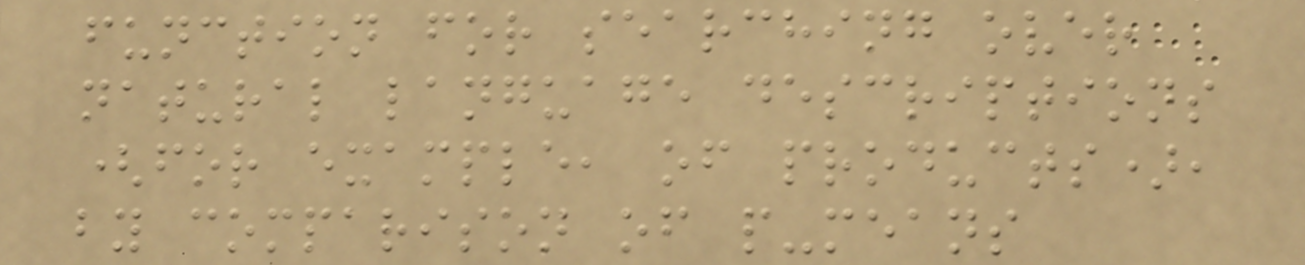function for searching over
natural language descriptions
(for example, of products),
by comparison of p-means
